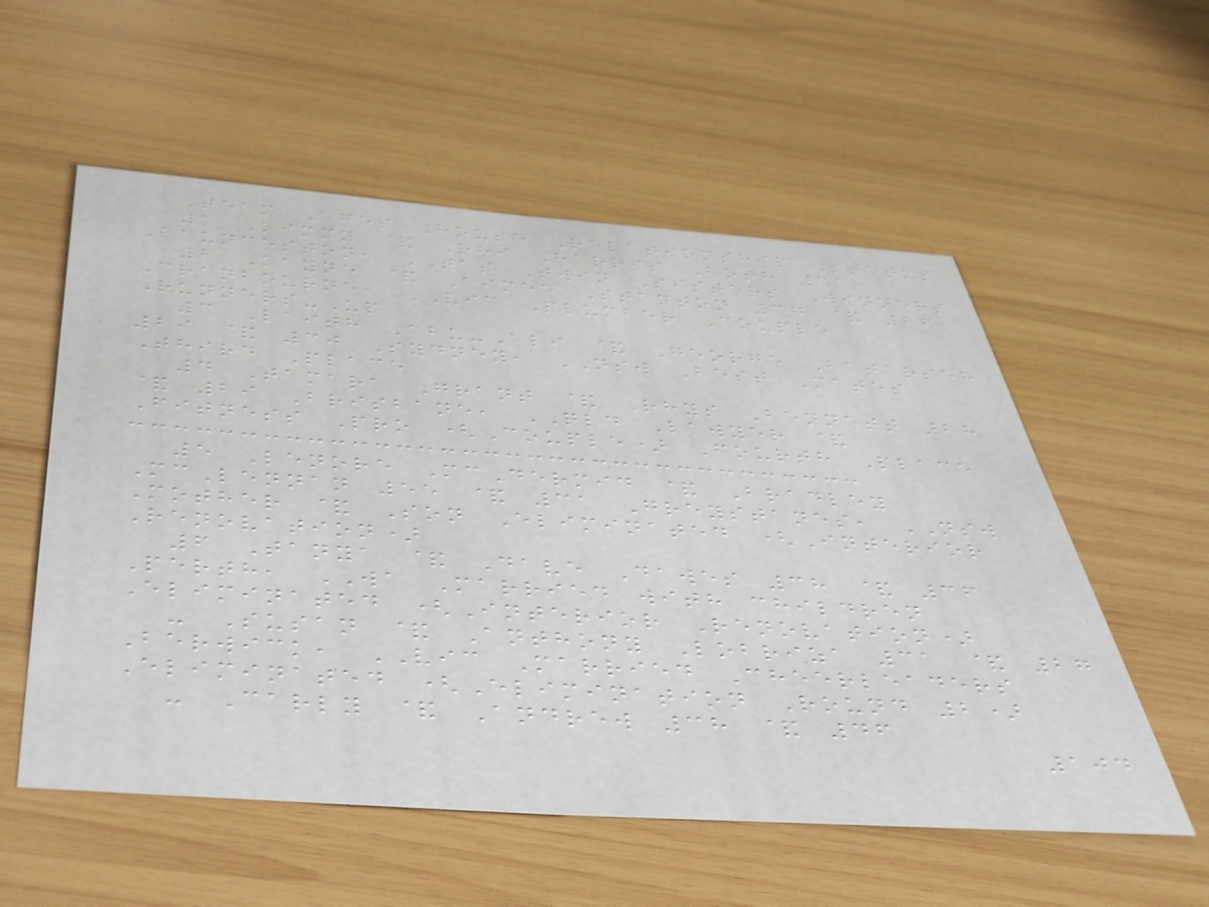Team Ages House Relationship Status
1 Kimmy & Rhi Harris Both 31
Launceston, TAS Twin Sisters Winners
2 Kayne & Aimee Stanton 37 & 26
Cranbourne, VIC Plumber Couple
Runners-Up
3 Laith Abu-Ali & George Batarseh
29 & 30 Sydney, NSW Best Mates
Third Place
4 Tamara Grant & Rhys Bennett 28
& 29 Brisbane, QLD Lawyer &
Fitness Pro (Couple) Fourth Place
5 Lenore McDermid & Bradley
McLennan 55 & 31 Greystanes, NSW
Mother & Son Eliminated (Interior
Renovation)
6 Tanya & Dave Dawes 38 & 36
Perth, WA Married with children
Eliminated (Interior Renovation)
- Susan & Anthony Lobriza 31 & 27
Berwick, VIC Married Cheerleaders
Eliminated (Elimination Round 2)
- Carly & Andrew 38 & 46
104
